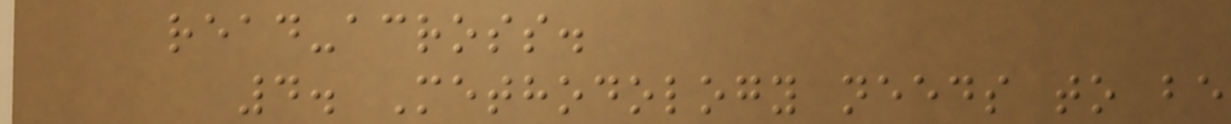read-across.
4. Methodology needs to be
